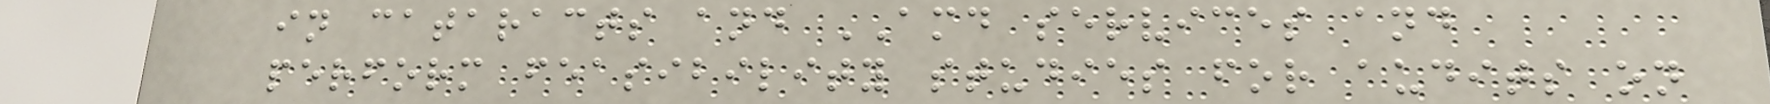in cataracts and AMD services and
perform feasibility studies for audits on
